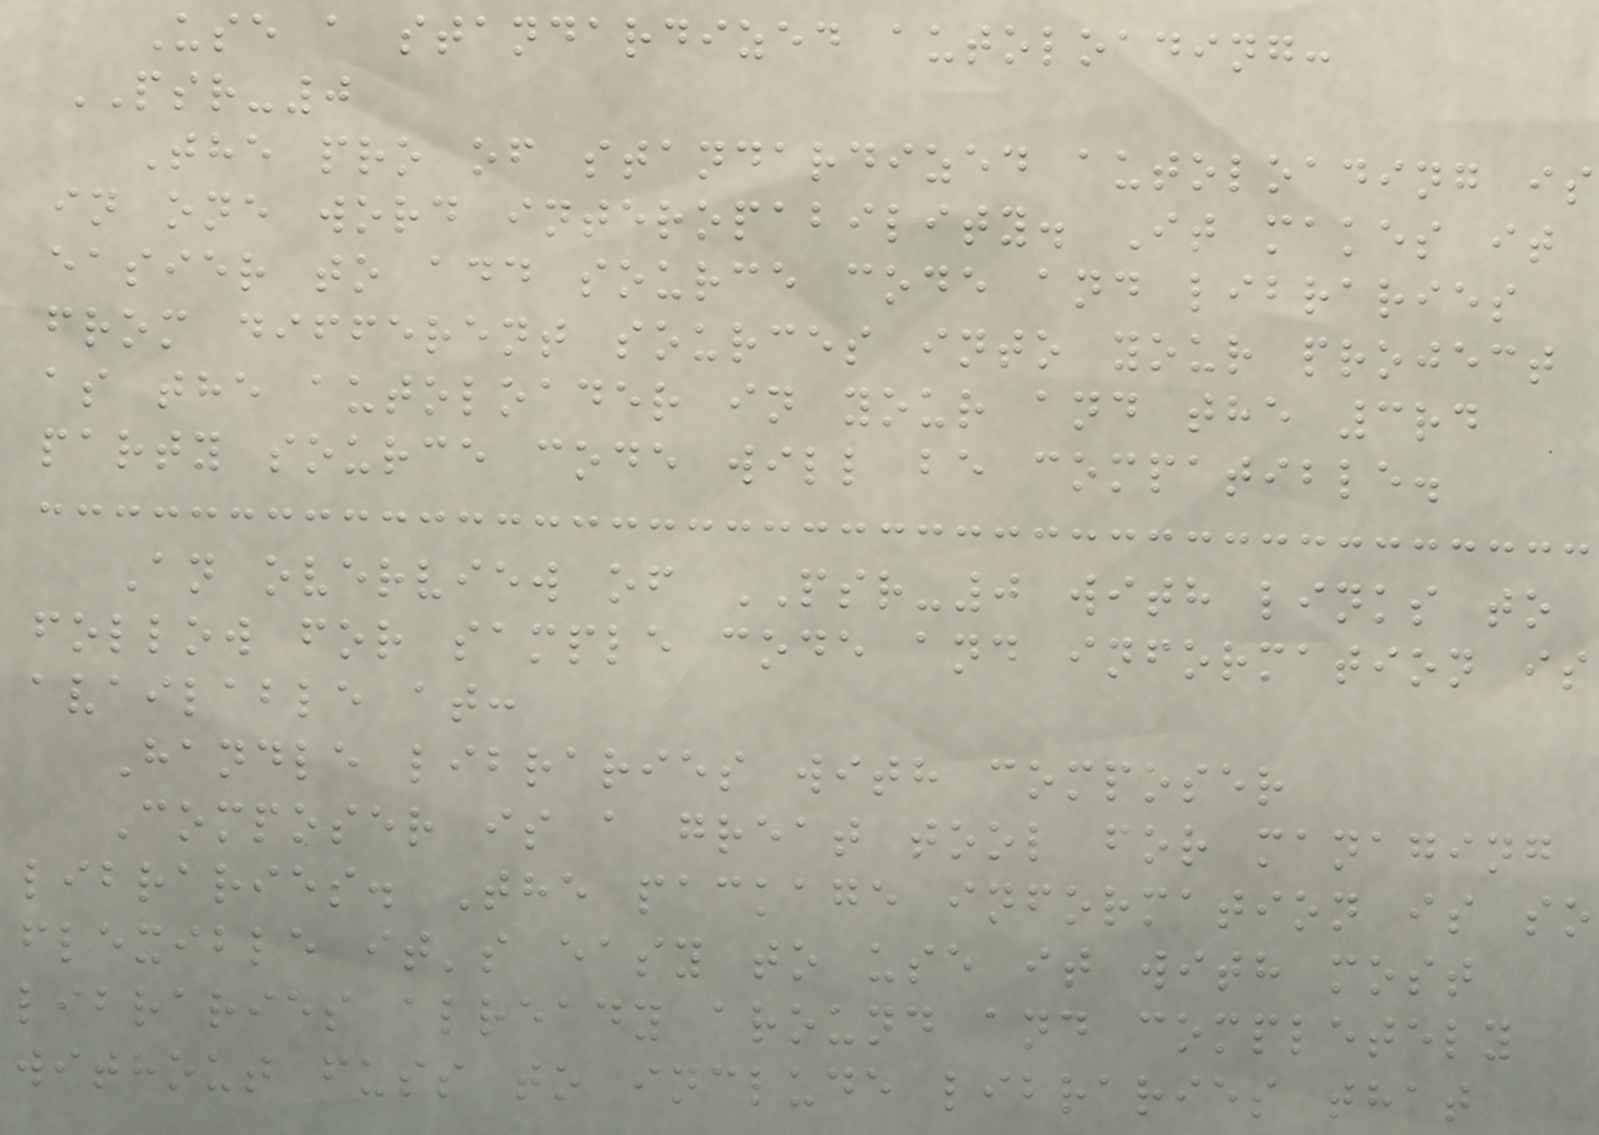Use a standardized autoloading:
PSR-0
The pro of standardized autoloading is
in one word interopability. It makes it
easier to add source code and libraries
from different sources into your project
as the autoloader in your and the 3rd
party source code will be compatible.
An overview of PSR-0 with links to
follow for sample code and information is
available at:
Handle libraries with composer
Composer is a great tool for managing
libraries. The package information is so
flexible it's easy to use it with most
libraries already around and completely
without fuss to include libraries that
